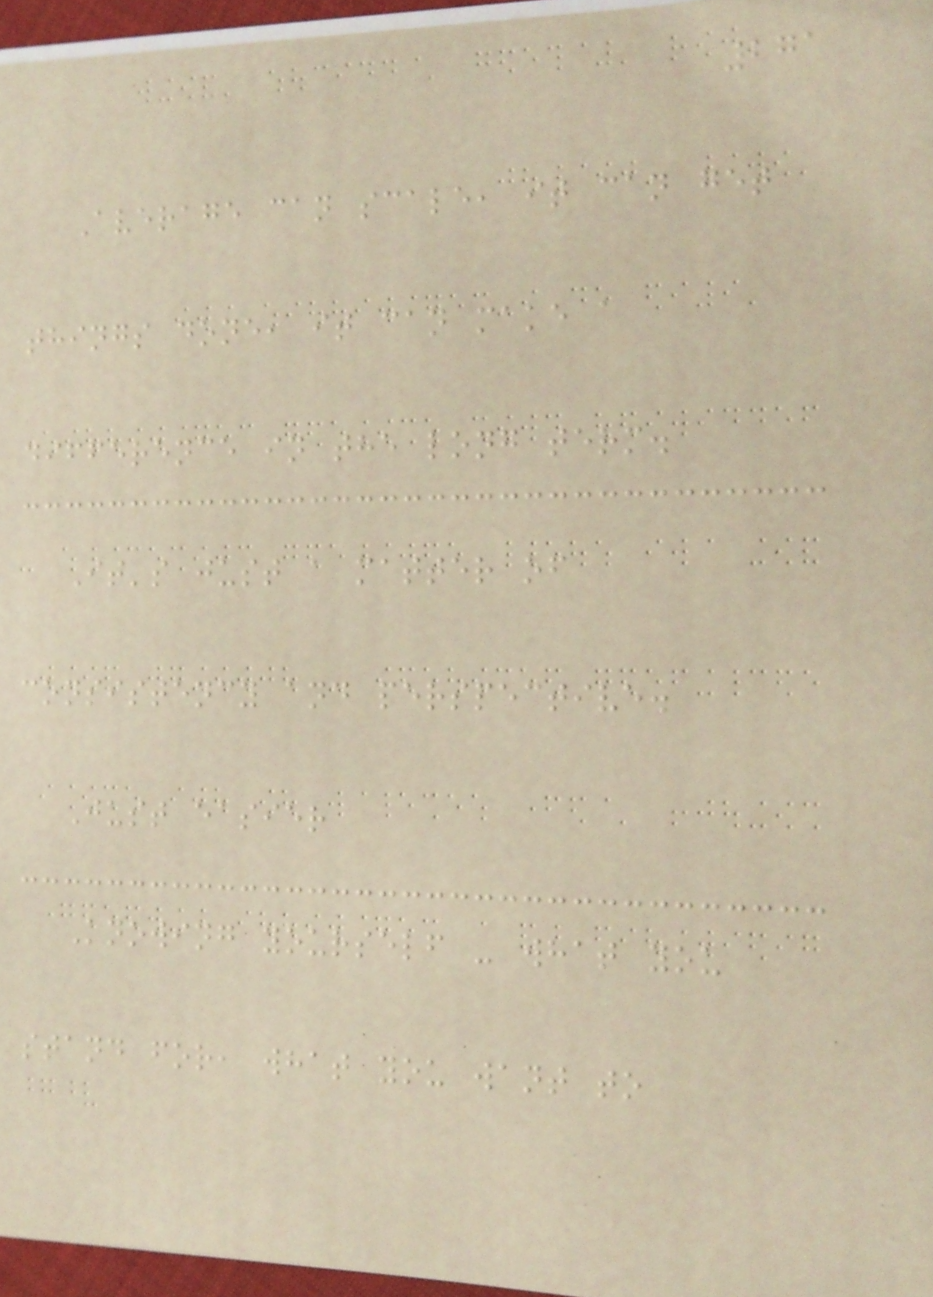271
Average can scale, it can get
things done, it can make a
difference in the long term.
It's just a matter of
consistency and perspective.
Just easier
Knowing yourself - what you
stand for, what you want to
